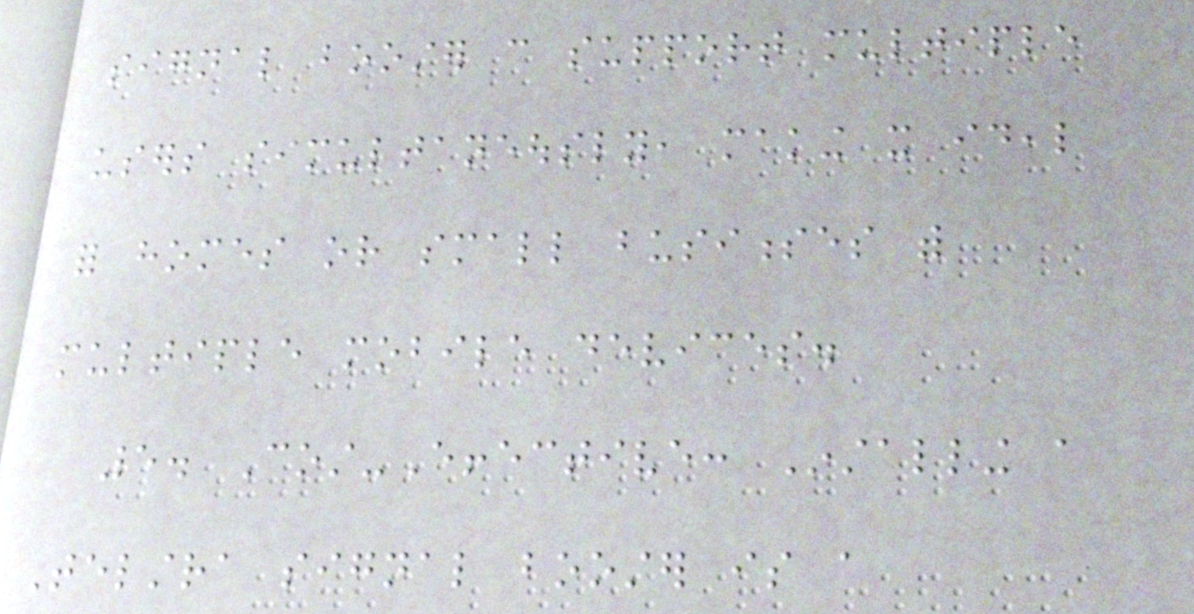signal booster can support multiple
users simultaneously, making it ideal
for homes or small businesses with
multiple mobile devices.
5. Cost-Effective: Installing a
Telstra signal booster is a
